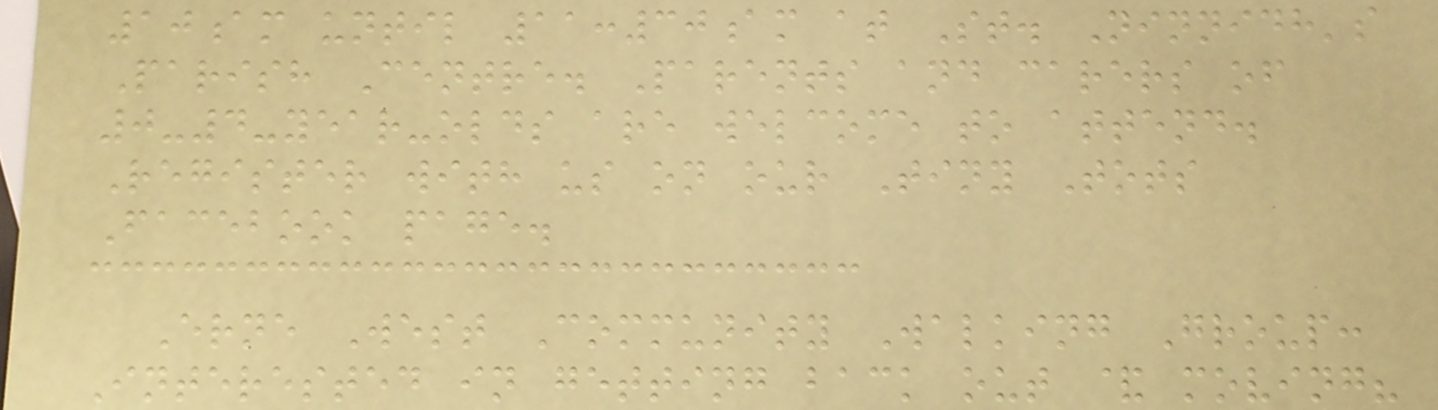10am until 11:30am at St. Ninnidh's
Parish Centre. Parents and carers of
0-4-year-olds are welcome to attend.
Register with us on our Tiny Tots
Facebook page.
Erne West Community Walking Group:
Interested in getting back out & moving?
